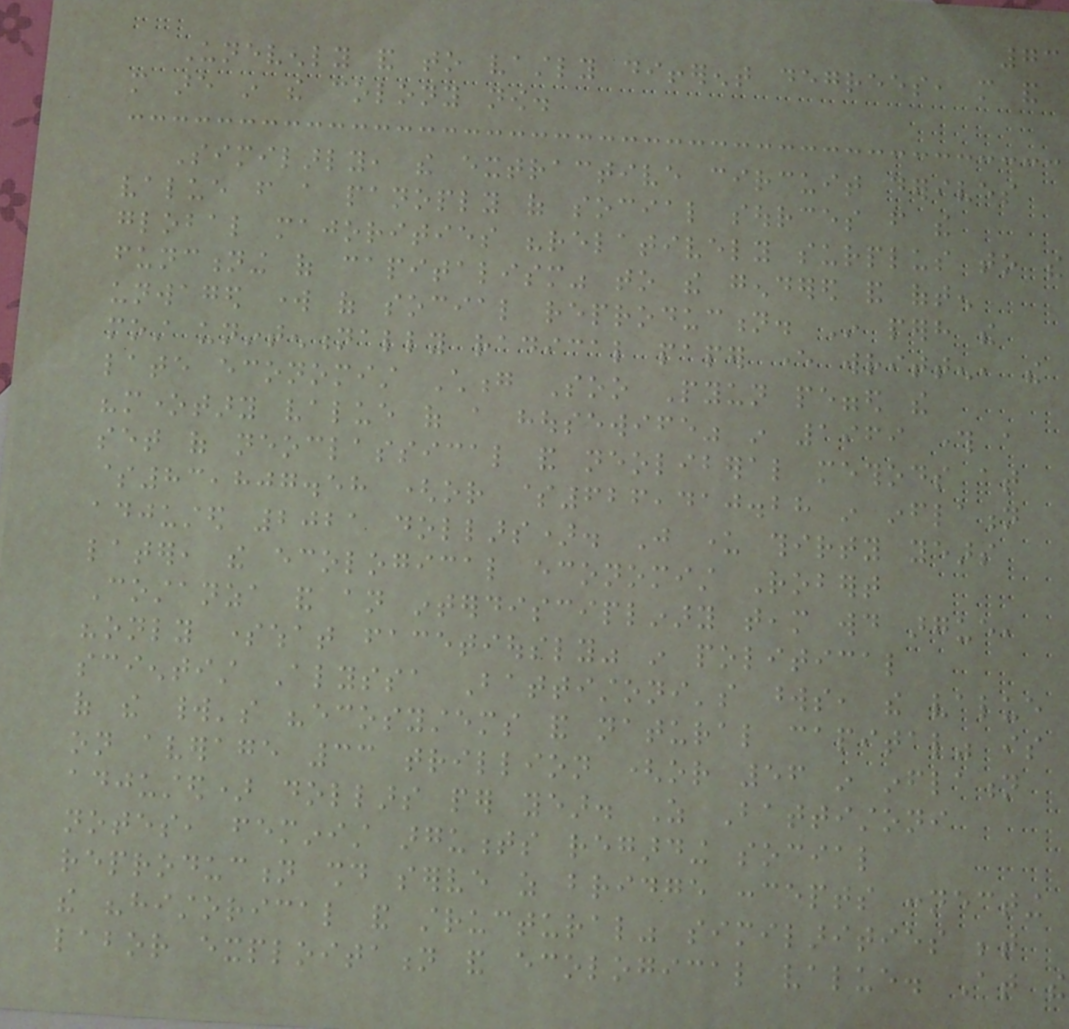73
Unevenly and to vastly different degrees, more and
more are in the colony now.
Similarly, the extractive circuit derives
value from a panoply of social sources from the
global majorities "relatively surplus to the
functioning of capitalism" to the gendered and often
unwaged work of social reproduction. In perhaps the
most unintentionally radical paper ever written, the
late economist Chong Soo Pyun pegged the
"monetary value of a housewife" in 1969 through a
set of neoclassical and neoliberal methods at
$83,807.58 (or $626,410.28 in inflation
adjusted 2021 dollars). Just under thirty years
later, the ecological economist Robert
Costanza and an interdisciplinary team would argue,
"only somewhat facetiously" in political
scientist Alyssa Battistoni's words, the value
of the world's "ecosystems and natural capital" is
on average 33 trillion (or 56 in inflation
adjusted) dollars per year. As Battistoni
notes, feminist arguments regarding social
reproduction should serve as bridge concepts connecting
the "historical and structural" similarities between
labor exploitation and ecological value. At the
